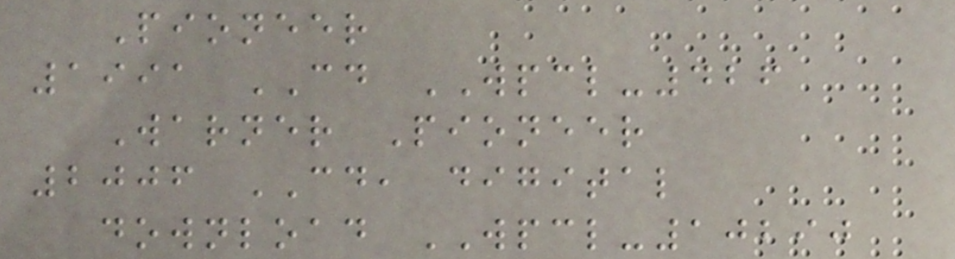Pioneer
1991 CD WPCL-426
Warner Pioneer
2006 CD, digital
download WPCL-10290
